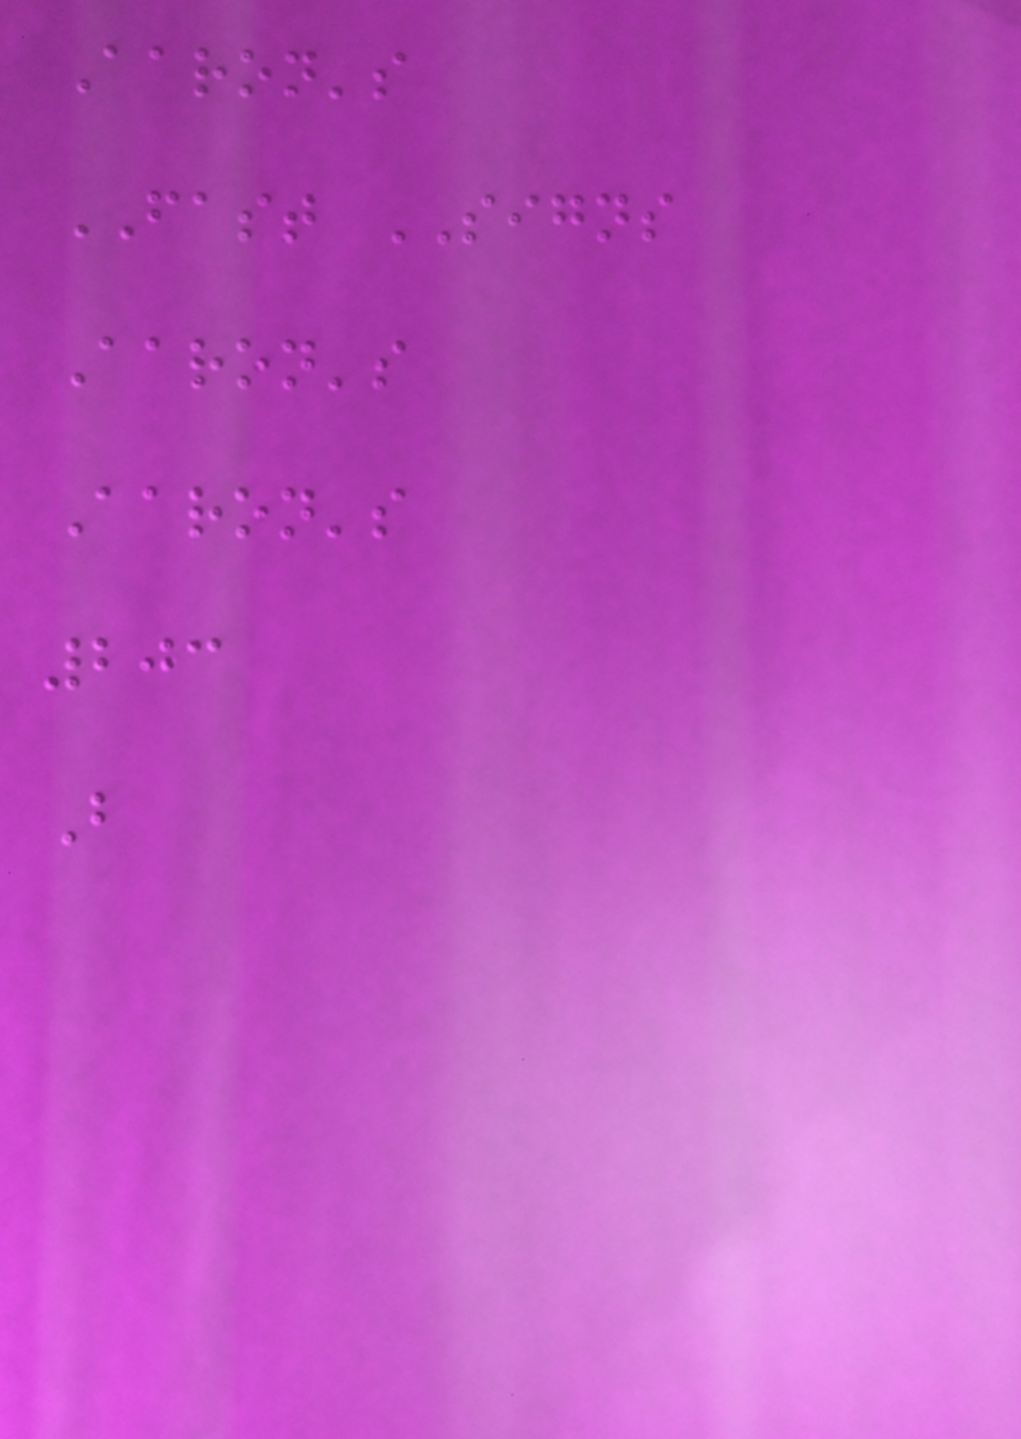Aaron's
FAST SIGNS
Aaron's
Aaron's
203
B
